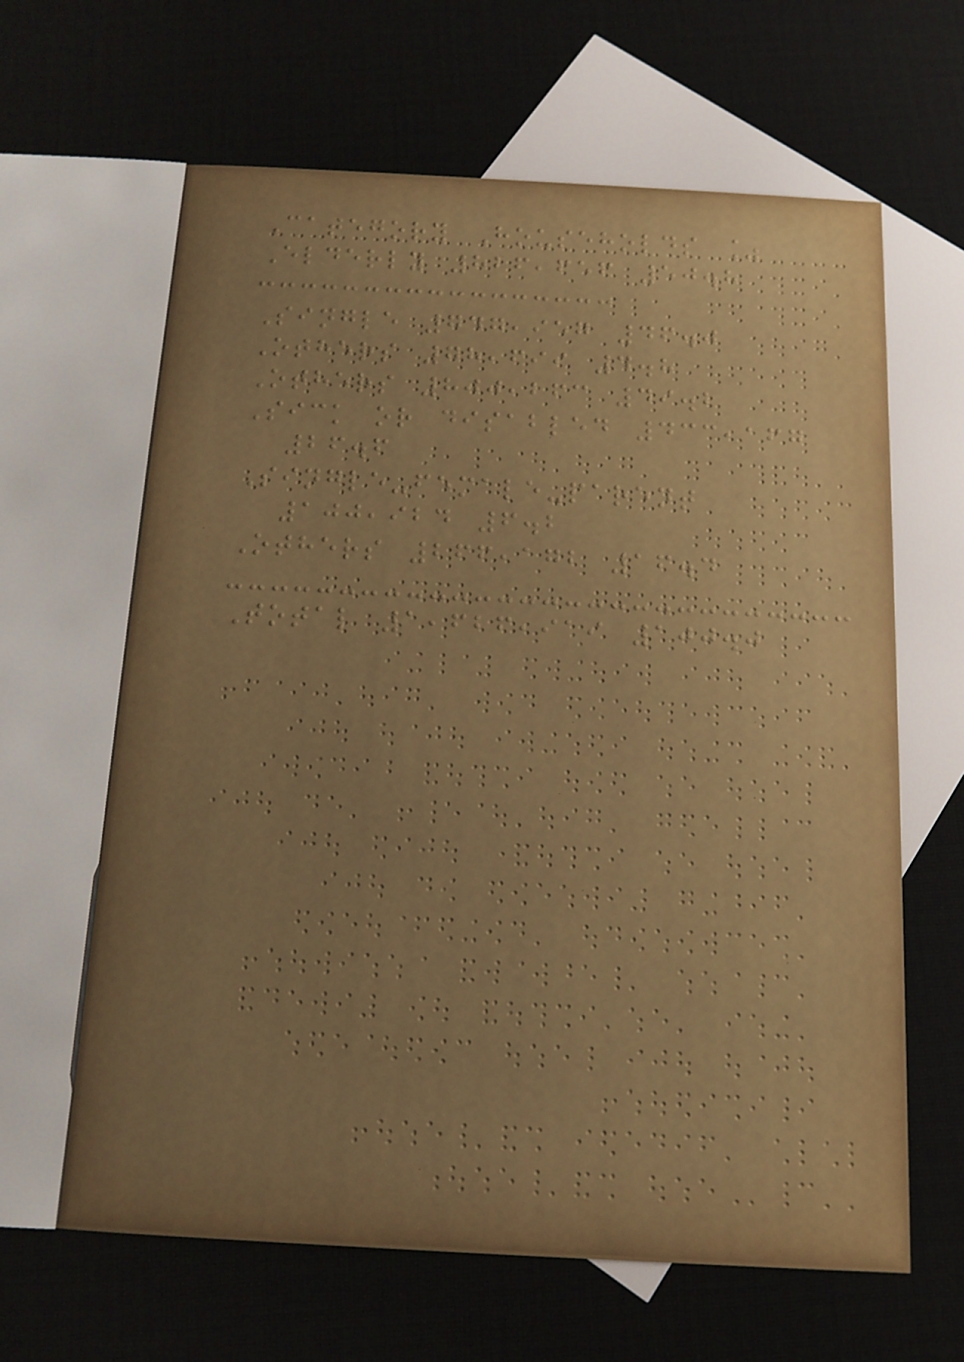Category Households %
Elderly 826,656 50.8
Single 747,957 46.0
Others 78,699 4.8
Others 800,263 49.2
Sick or disabled 433,167
26.6
Single-female-parent
100,924 6.2
Others 266,172 16.4
Total 1,626,919 100.0
